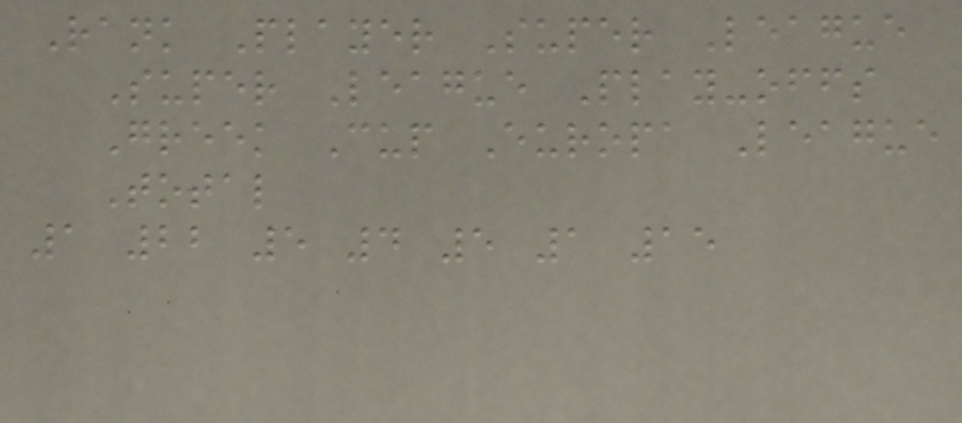Rank Player Super League
Super League Play-offs
Greek Cup Europa League
Total
1 22 5 4 5 1 15
